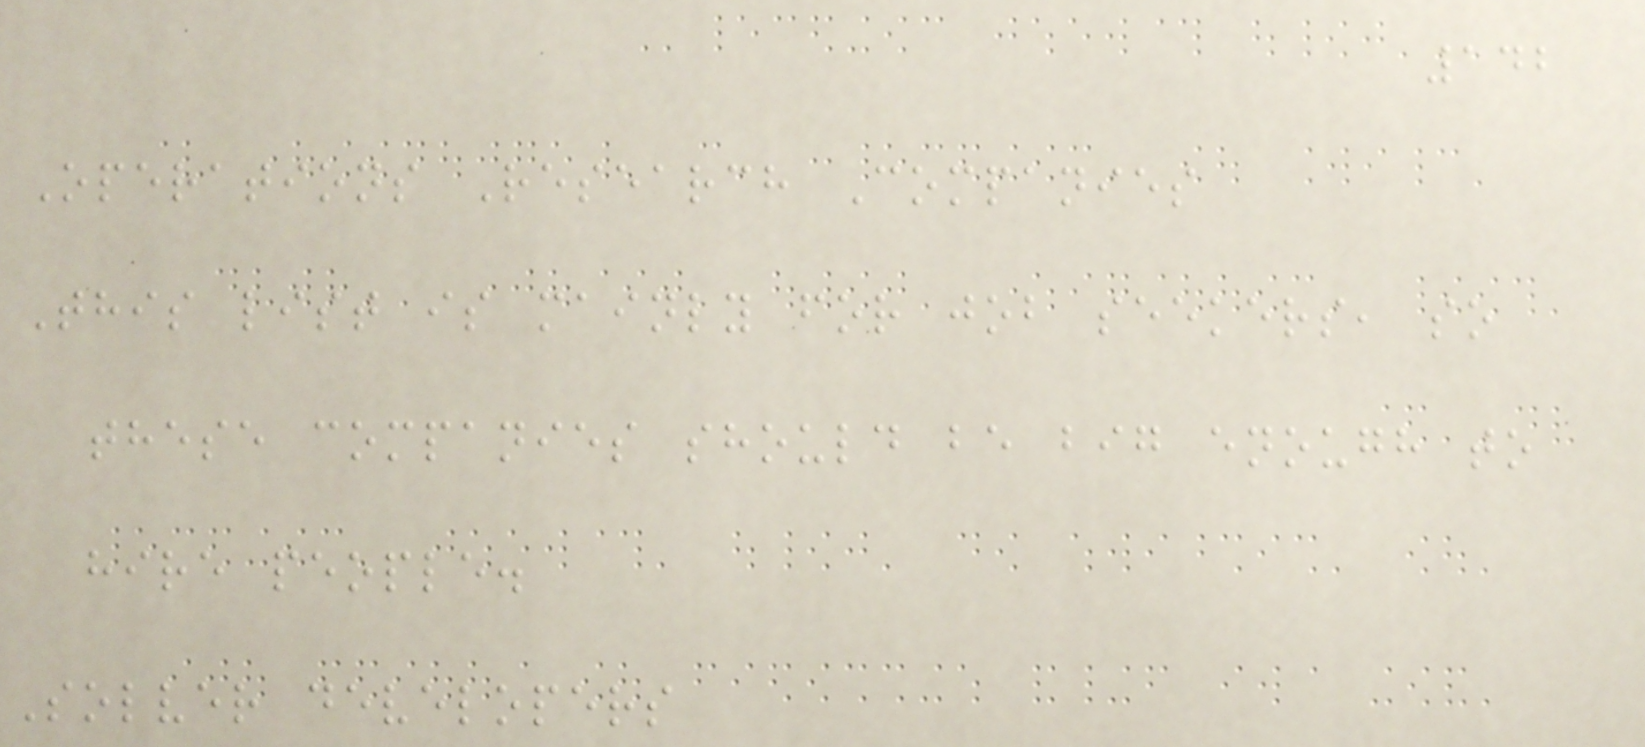142
Operations Research Companies
This list is mainly for job seekers, so
these companies should be big enough to
hire people.
Solver developers
